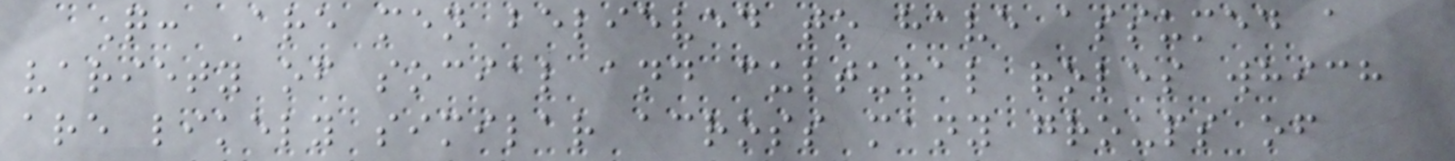Q: Are men believed to have assumed a
variety of social and cultural roles which
are likely similar across many groups of
